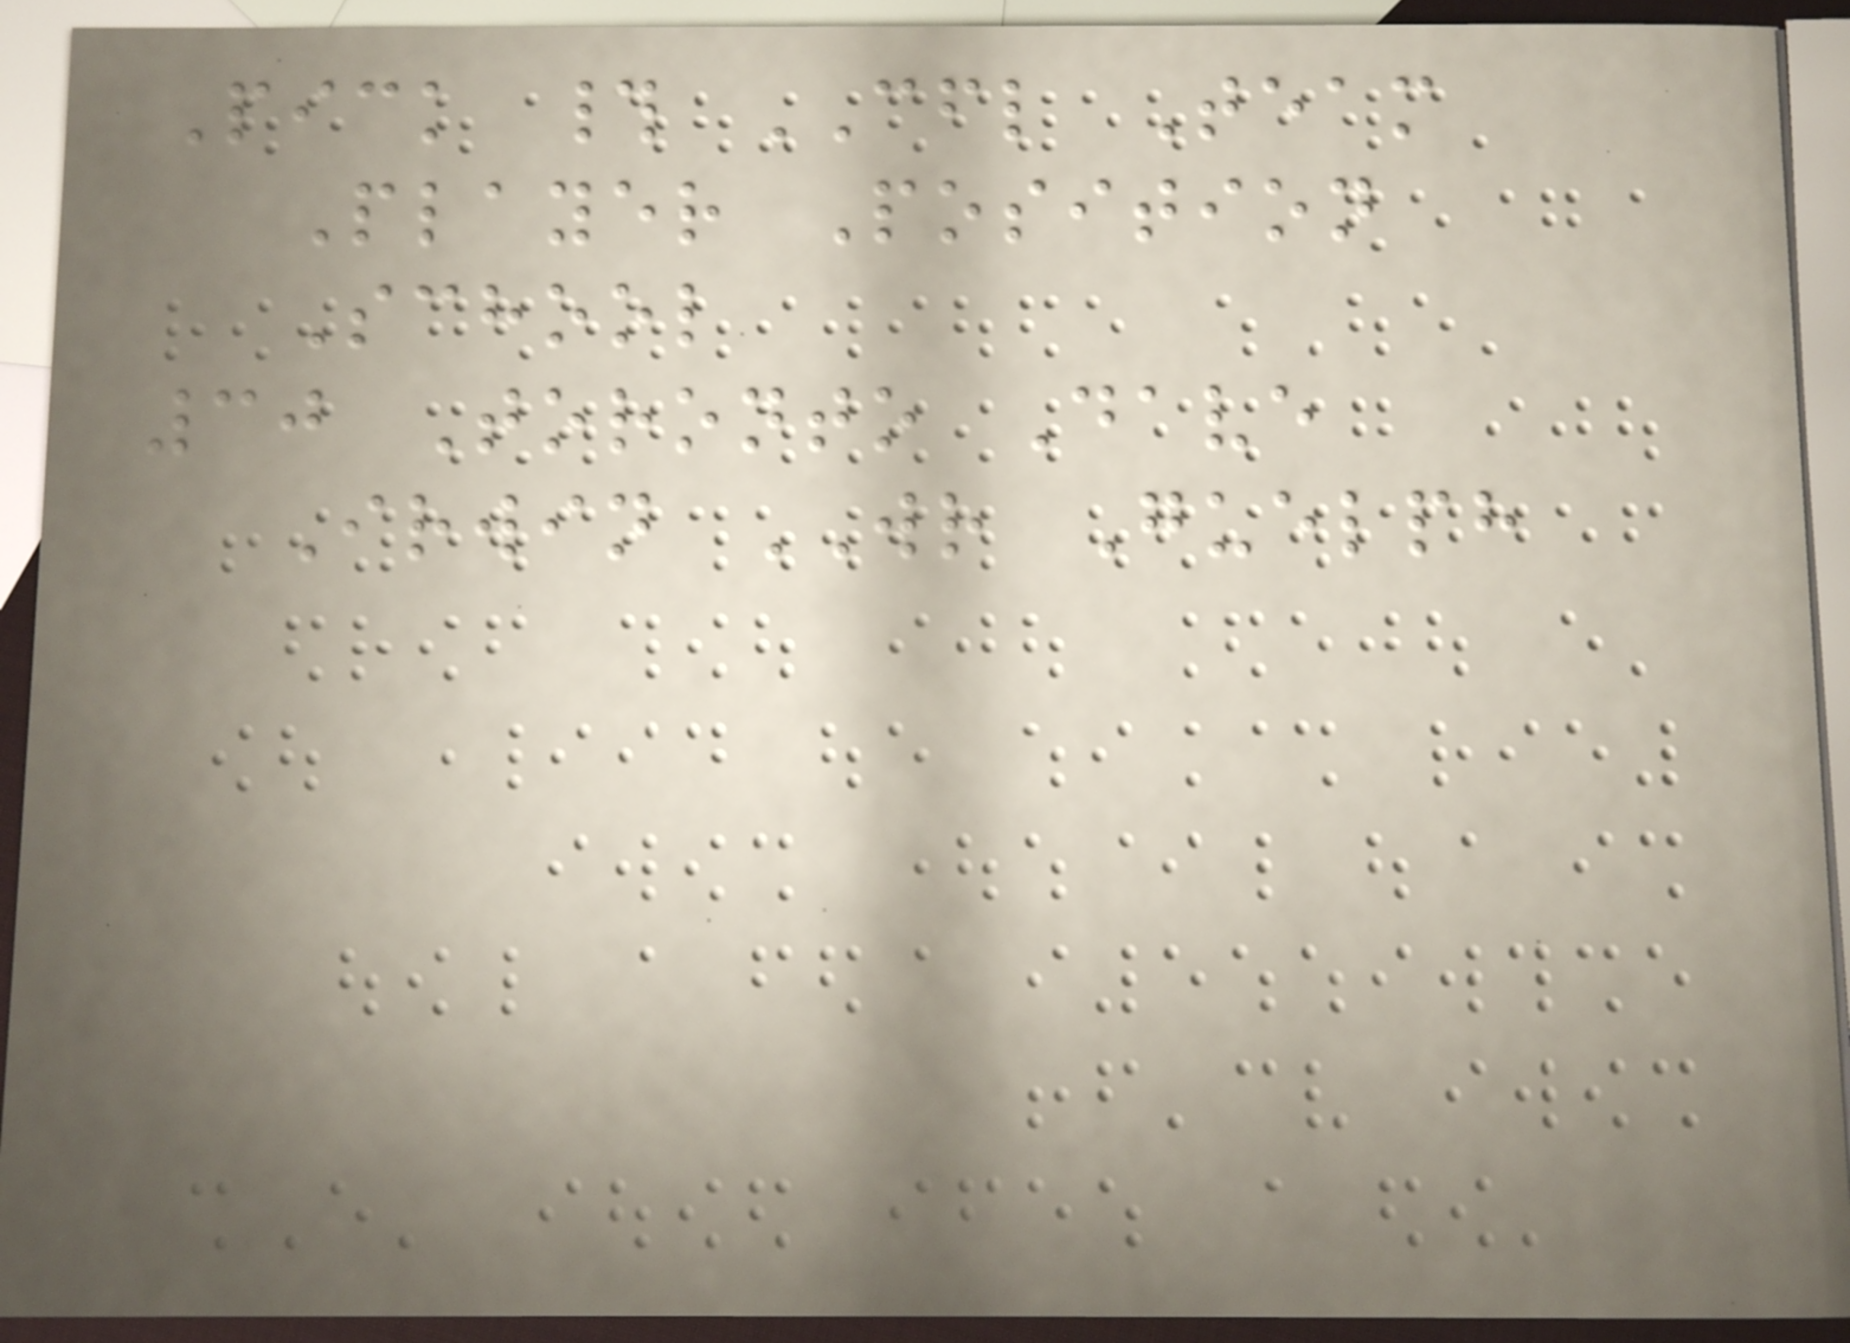Pick # CFL Team
Player Position
School
30 Toronto Dave
Irwin WR Guelph
